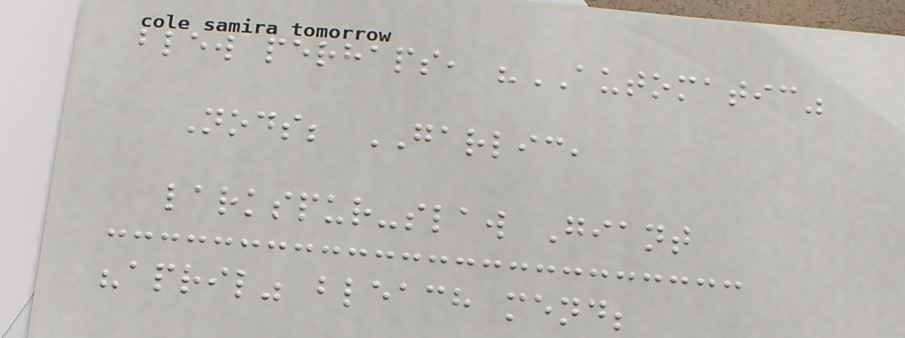blew perhaps, "AUTOMATIC"
Nods; GARLIC,
larkspur-slaw Giant
"april" bleach mend;
